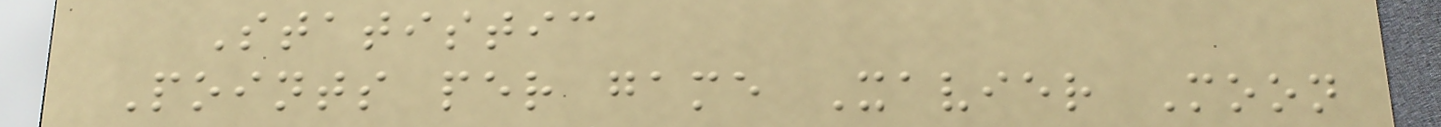Statistic
Points per game Xavier Moon
